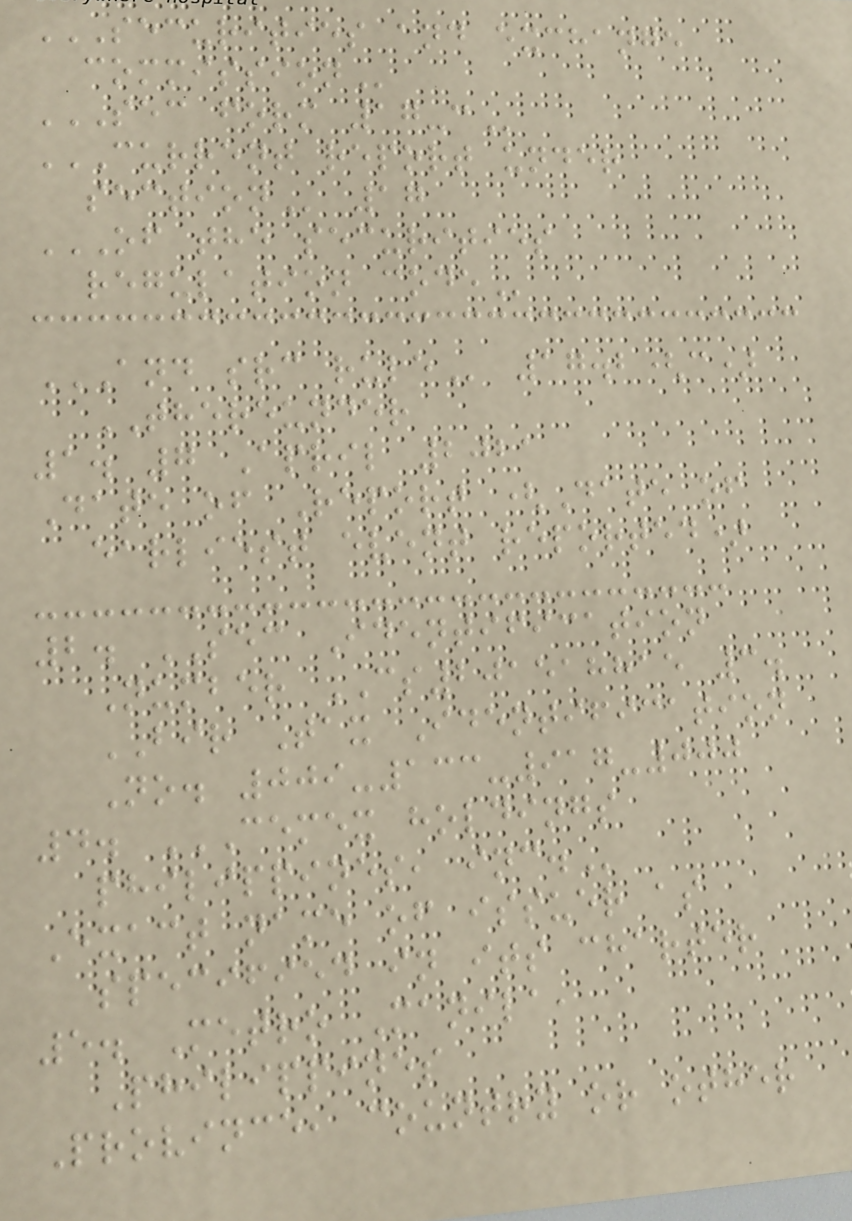SECURITIES AND EXCHANGE
COMMISSION
SEC FORM 17-C
CURRENT REPORT UNDER
SECTION 17
OF THE SECURITIES
REGULATION CODE
AND SRC RULE 17.2(c)
THEREUNDER
1. 7 April 2021
Date of Report (Date of
earliest event reported)
2. SEC Identification
Number CS201518815 3.
BIR Tax Identification
No. 009-133-917-000
4. CEMEX HOLDINGS
PHILIPPINES, INC.
Exact name of issuer as
specified in its charter
5. Metro Manila,
Philippines
Province, country or other
